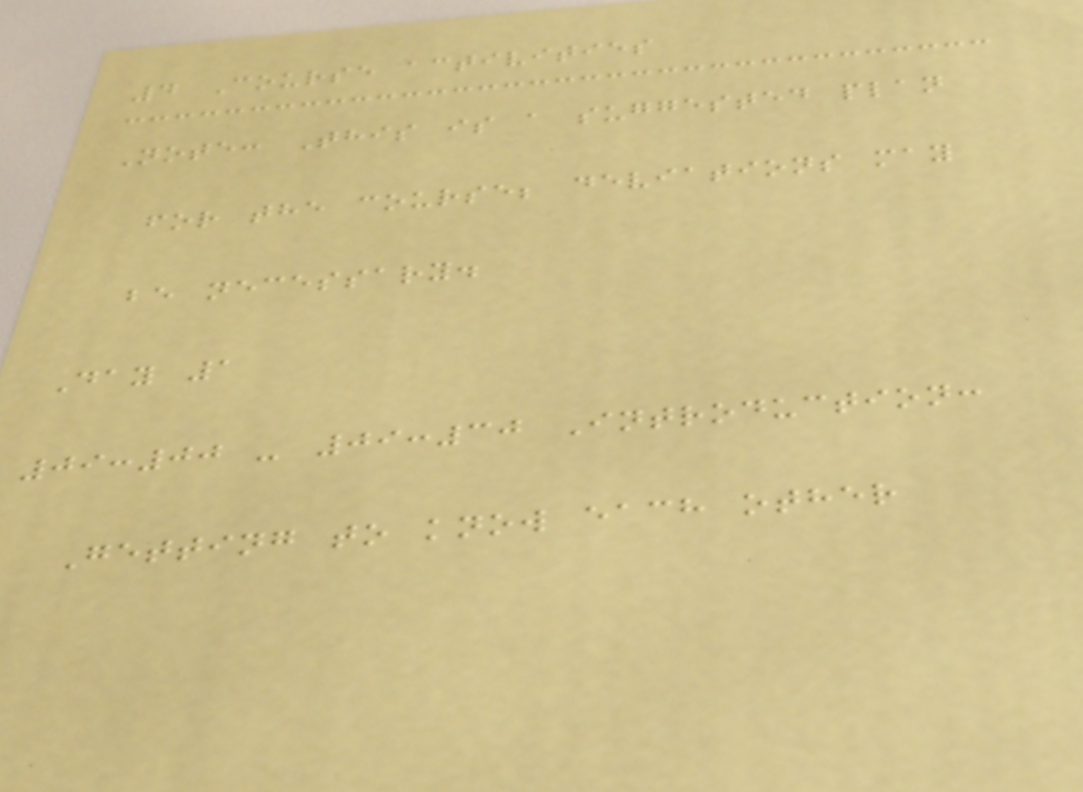4 Course activities
Note: This is a suggested plan
for the course; deviations may
be necessary.
Day 1
09:00 - 09:30 Introduction:
Getting to know each other
